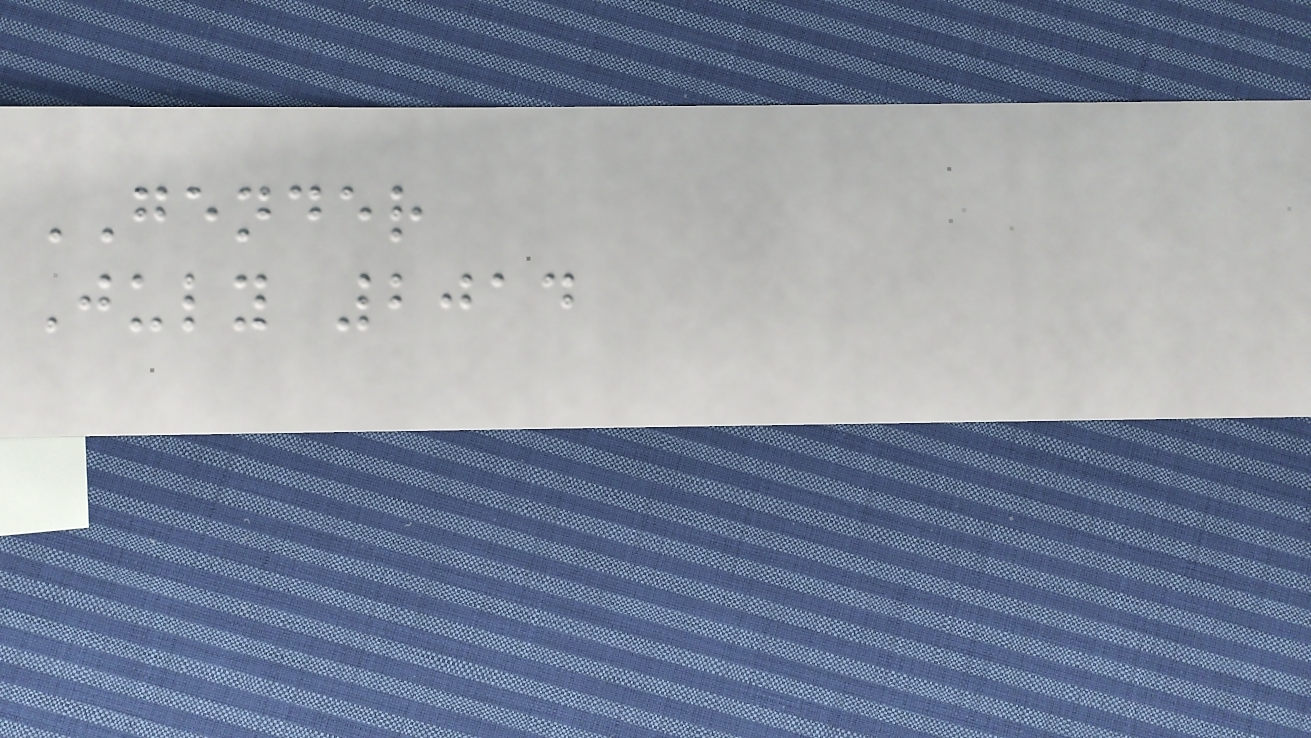GENDER
July 2014
